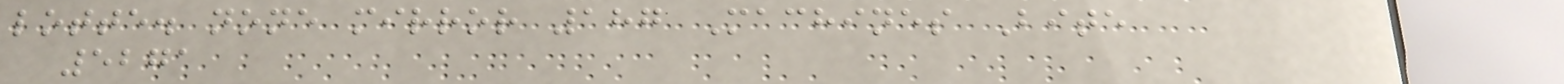lotte. none mirror 187 Machines Bite
5271
